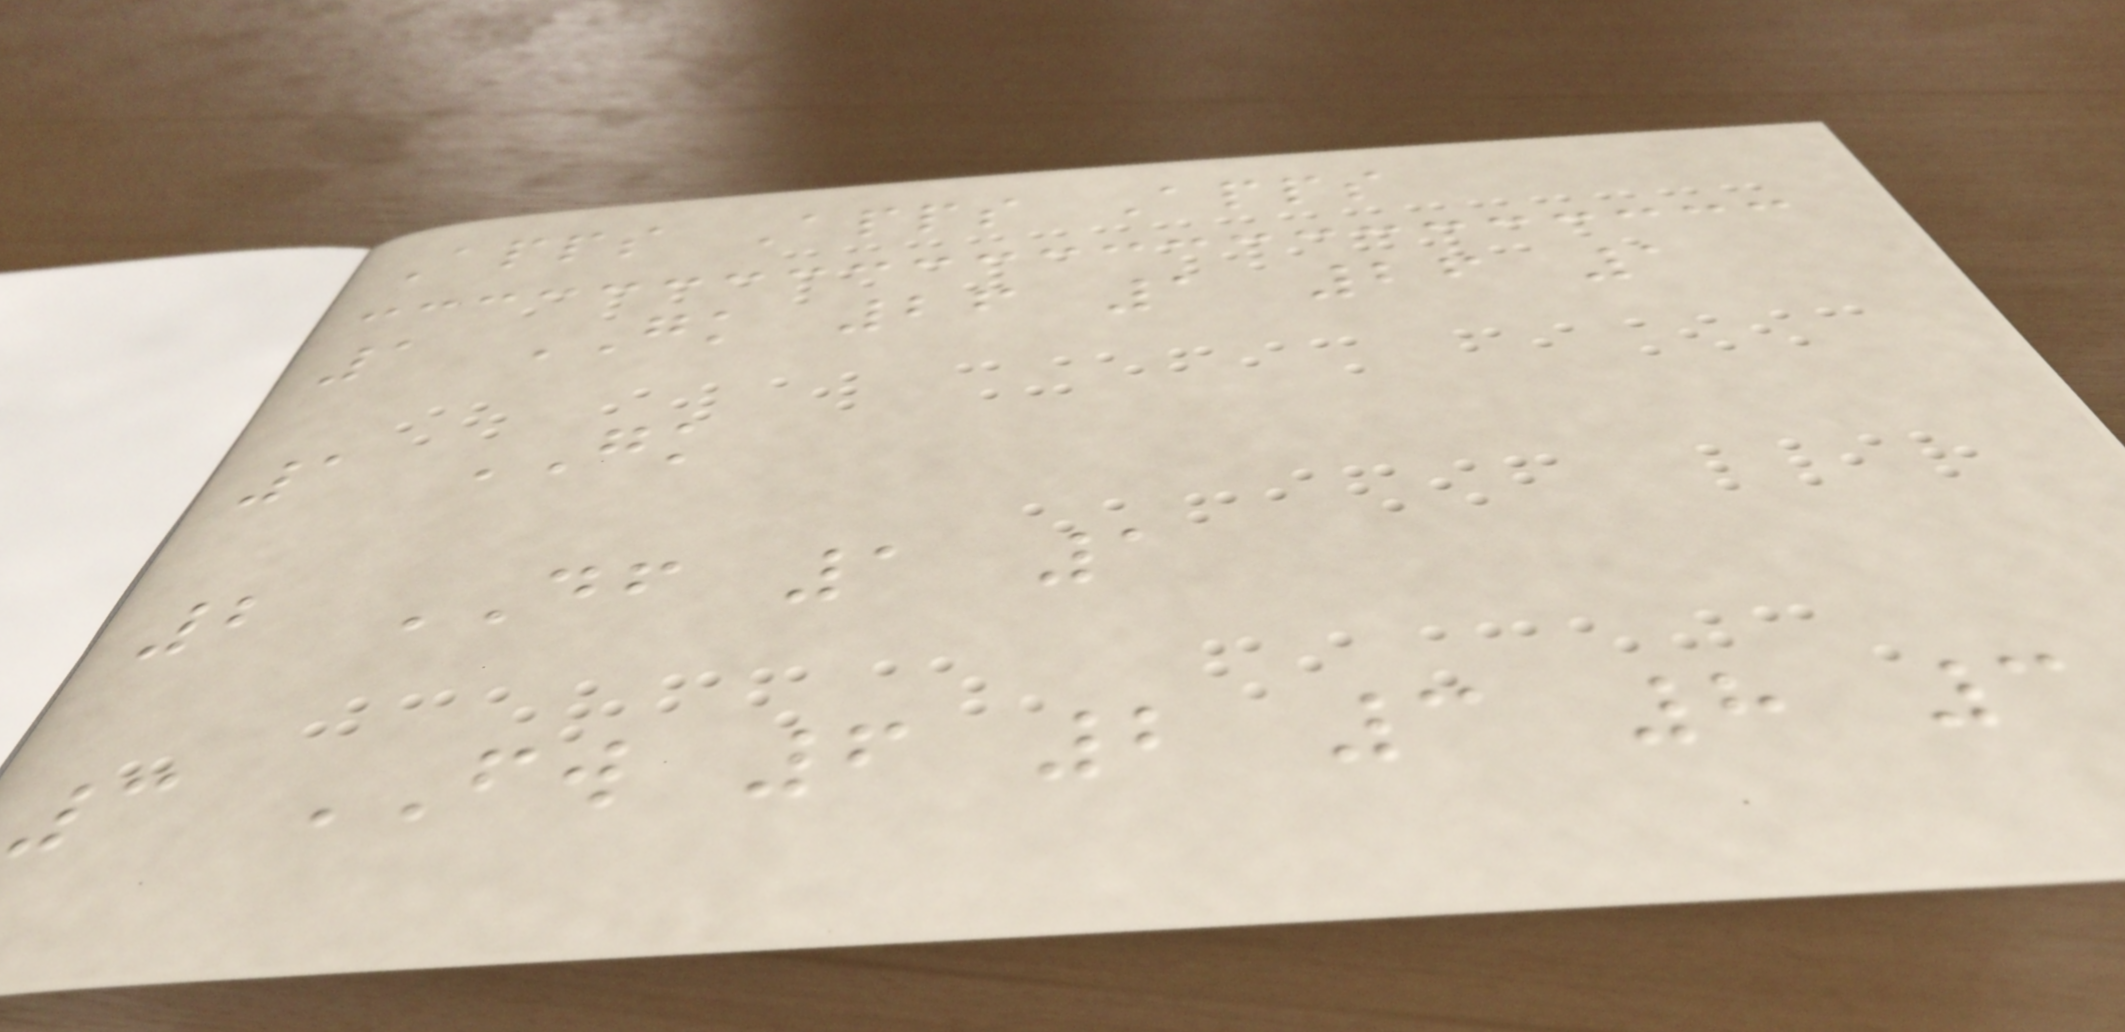Apps Apps Apps
1 GK 26 1 26 1
1 GK
2 DF 1 1
3 FW 6 2 3 8 3
